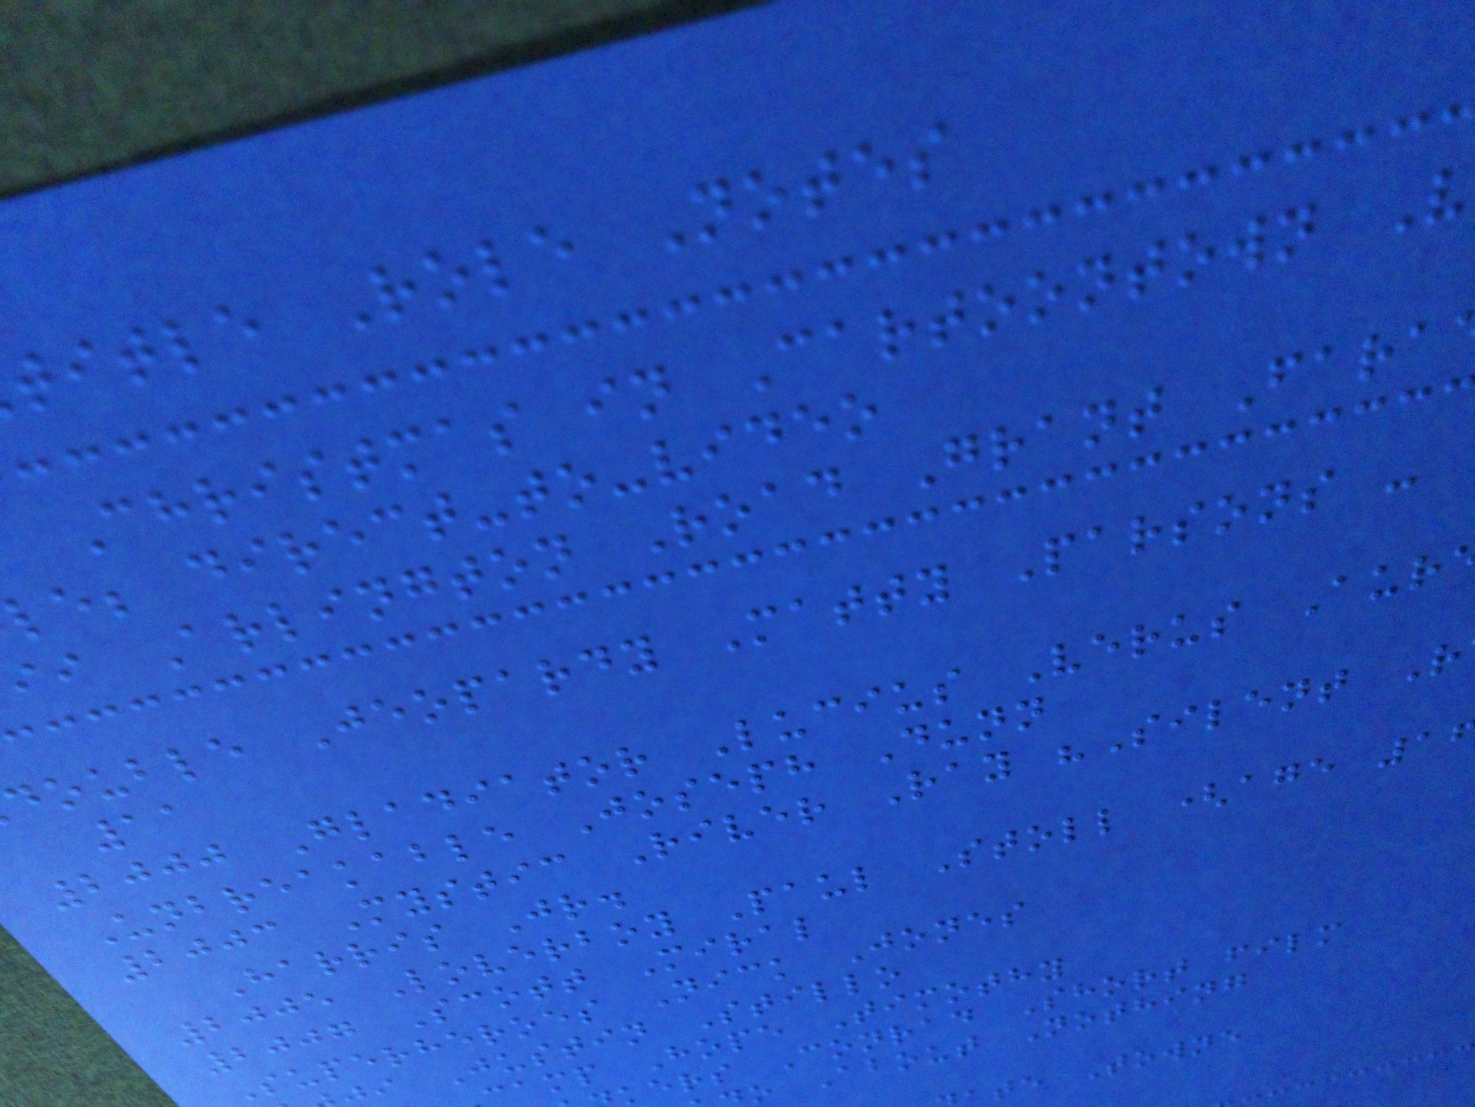title Role Notes
Christmas in Cartoontown V
le; direct-to-video
ii Arlington Road Grant Fara
double Jeopardy Matty Parsons -
11
2000 Gladiator Lucius Verus Aur
Unbreakable Joseph Dunn
2003 Mystic River Ray "Silent R
Harris Jr.
2005 Loverboy Paul Stoll (age 1
2007 Scott Miral
Superheroes Nick Jones
i Justin Stillo
amp Hope Timothy
ers Conrad Short film
o About Nothing
te Towne
